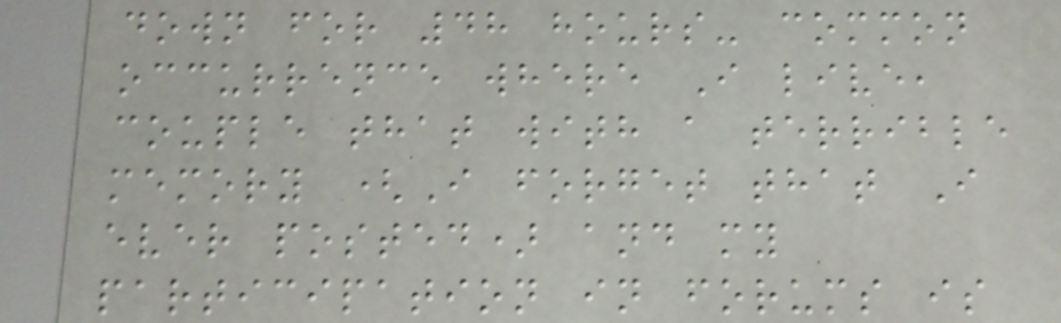down for 48 hours- common
occurrence where I live,
couple that with a terrible
memory (I forget that I
ever posted) and my
participation in forums is
